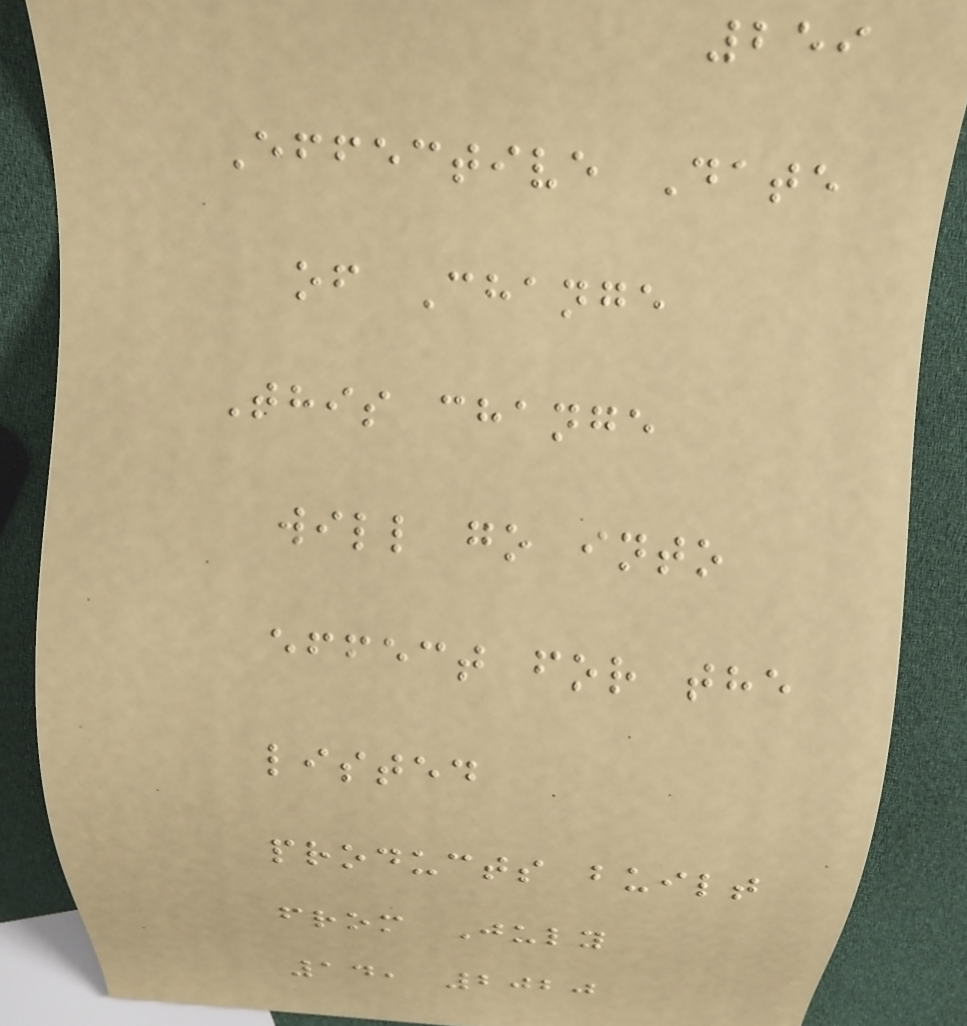259
Effective Date
of Change
This change
will go into
effect for the
listed
products built
from July
14, 2020
